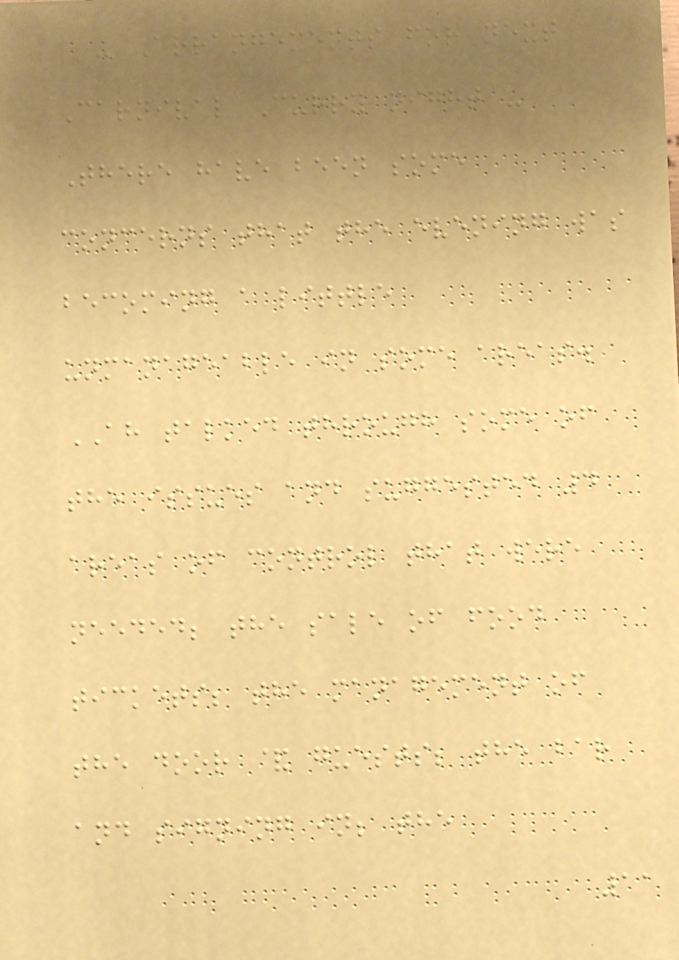- Arrangements for next
Carnival Curry night -
There have been some
concerns that the evening was
becoming a little
unmanageable in some areas.
AH talked through some of
the issues and suggested 4
areas of control that were
needed; the sale of food
tickets; the management of
the door & guests; the bar
and signing in; the
11
